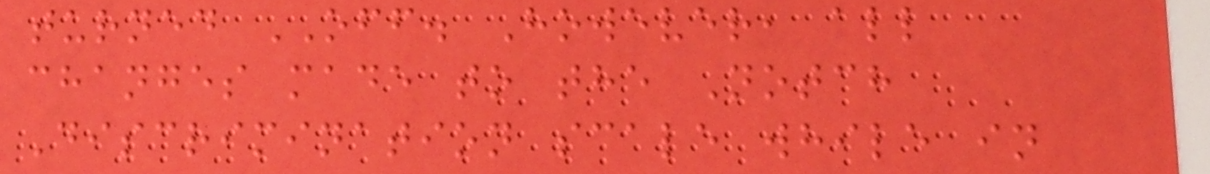turned OFF. However, all
changes made to the Notch
Discrimination scale while in
